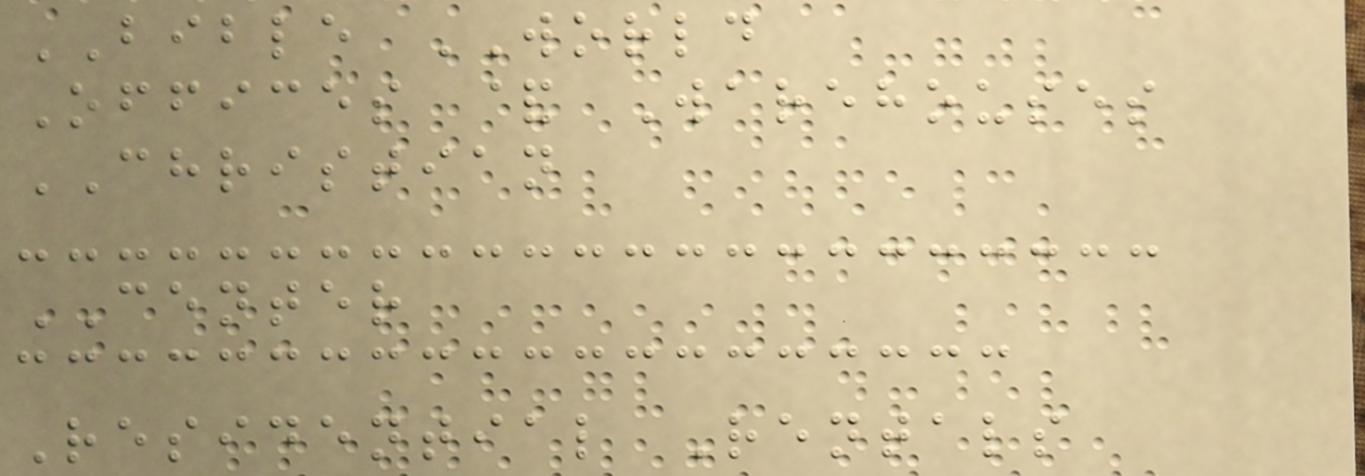BIBLE WORLD
Offices & Warehouses
CHRISTIAN
CENTER
Residential Rentals
